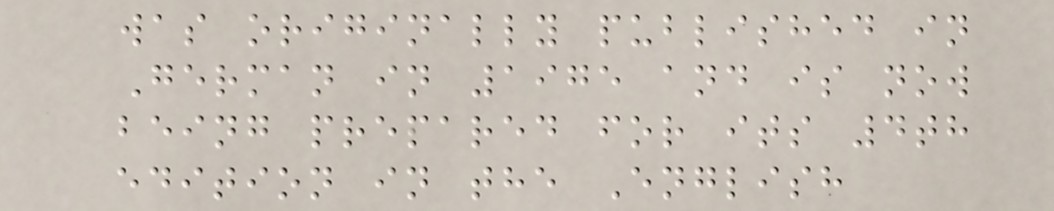was originally published in
German in 1975 and is now
being prepared for its 4th
edition in the English
